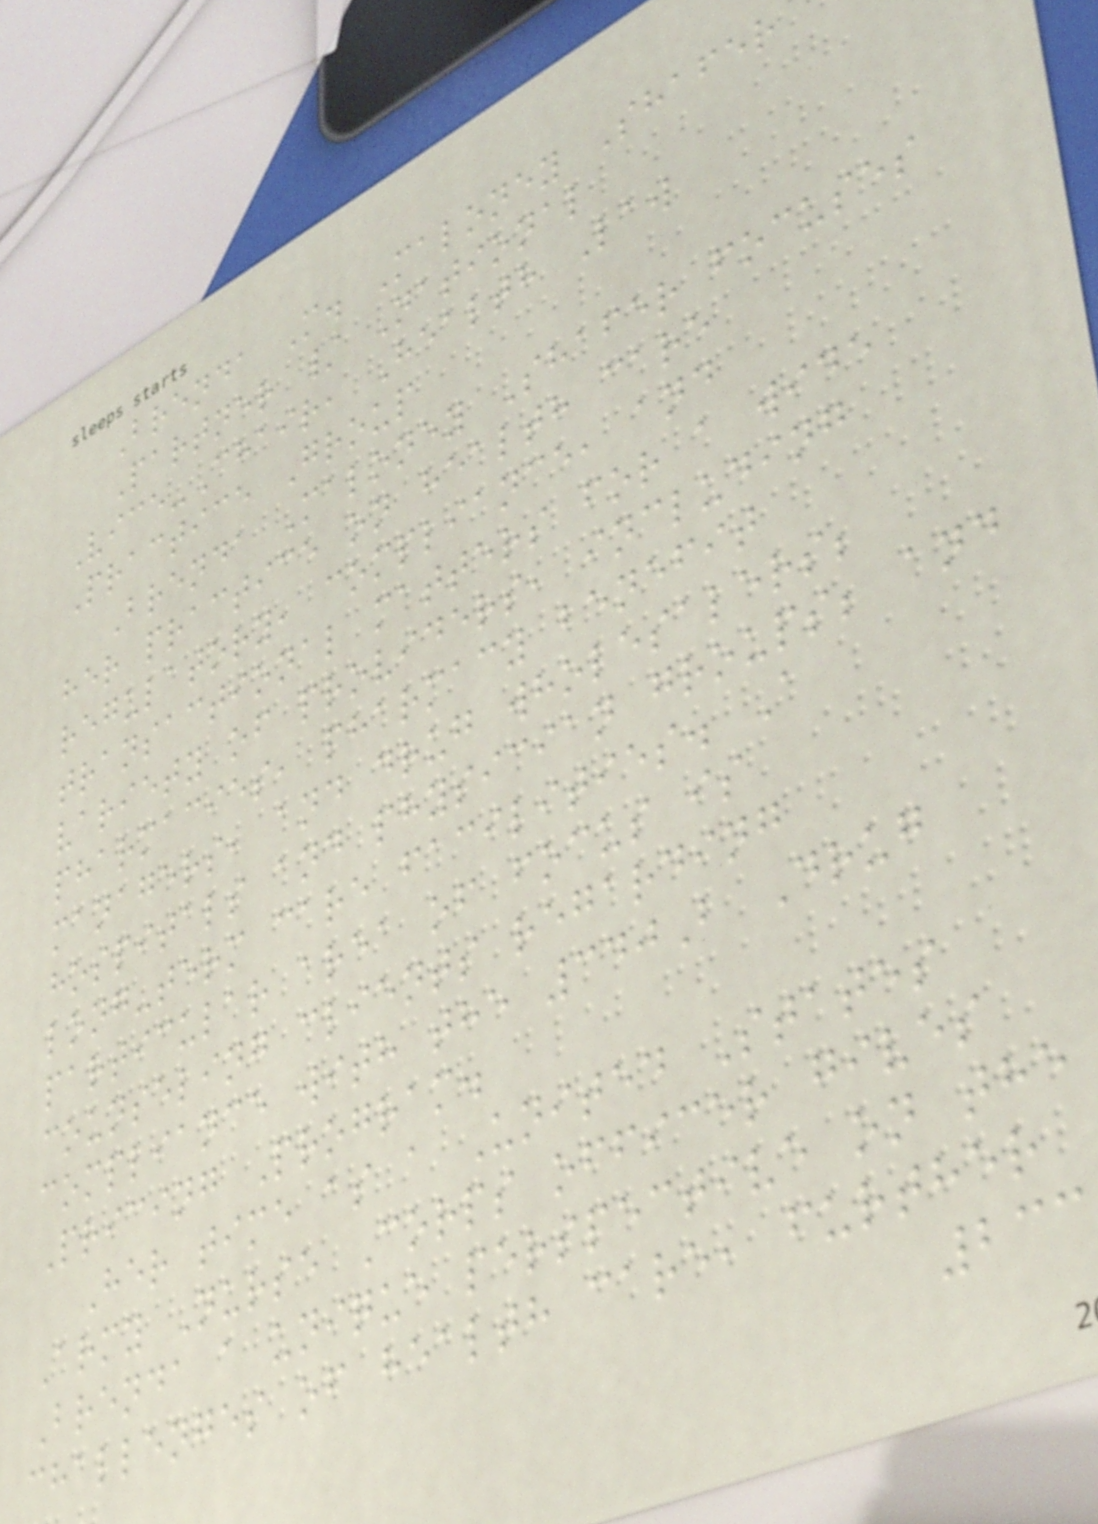Brenda M. Maloney Shafer
Partner / National
Vice-Chair, Health Law
Practice Group
Brenda Maloney Shafer focuses
her practice on health care
regulatory, compliance, and
transactional matters for a wide
variety of providers, including
pharmacies, pharmacy benefit
managers, and drug wholesalers;
hospitals and physician groups; and
long-term care facilities. A
particular area of focus is
counseling clients regarding
compliance with the 340B Drug
Pricing Program.
Her time as a United States
Army Nurse Corps officer gives
Brenda a unique perspective on the
challenges of health care, further
233
